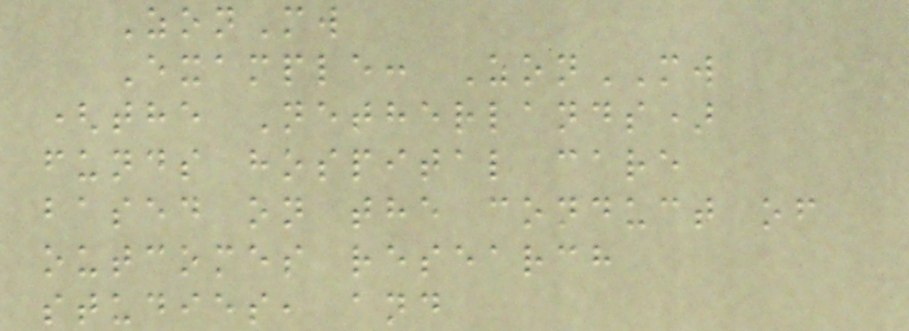ZonMw
Example: ZonMW
(the Netherlands)
funds hospital care
based on the conduct of
outcomes research
studies, and
